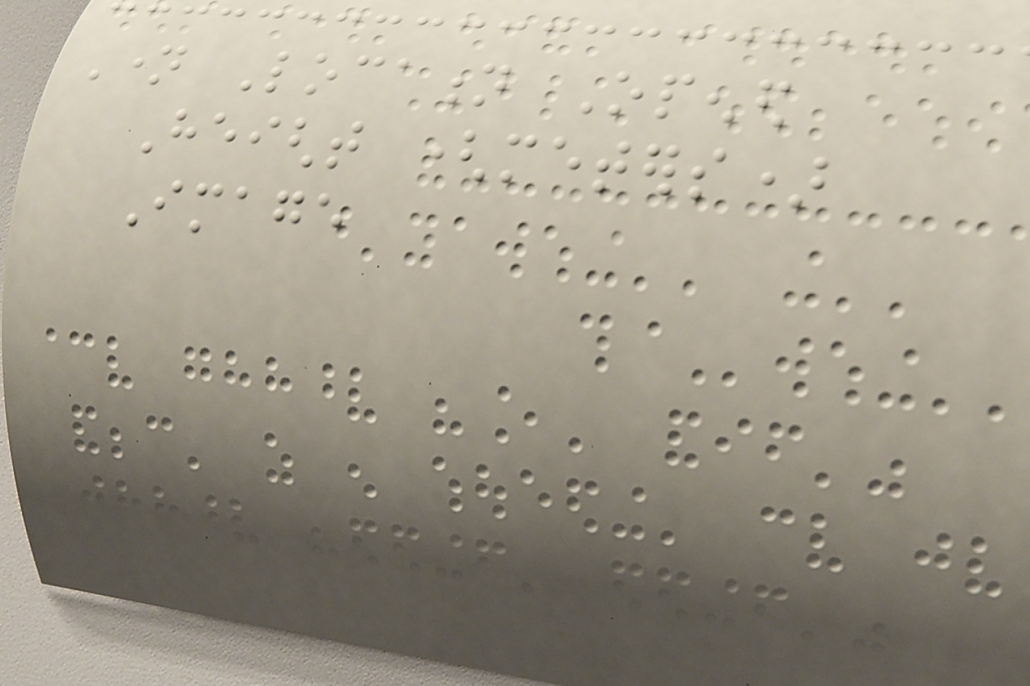Name Location Opened
Height (meters)
Image
